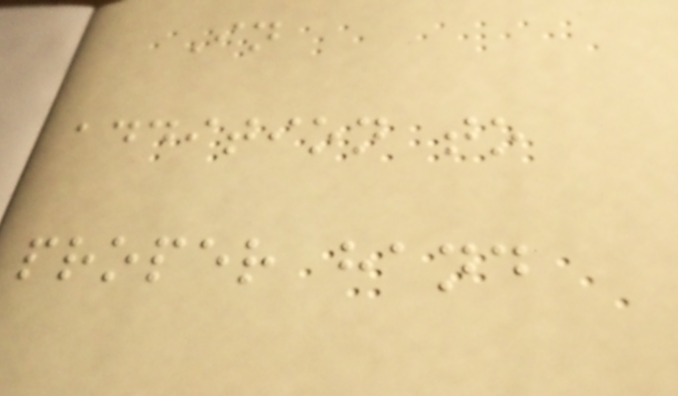In
addition to
proper hand
